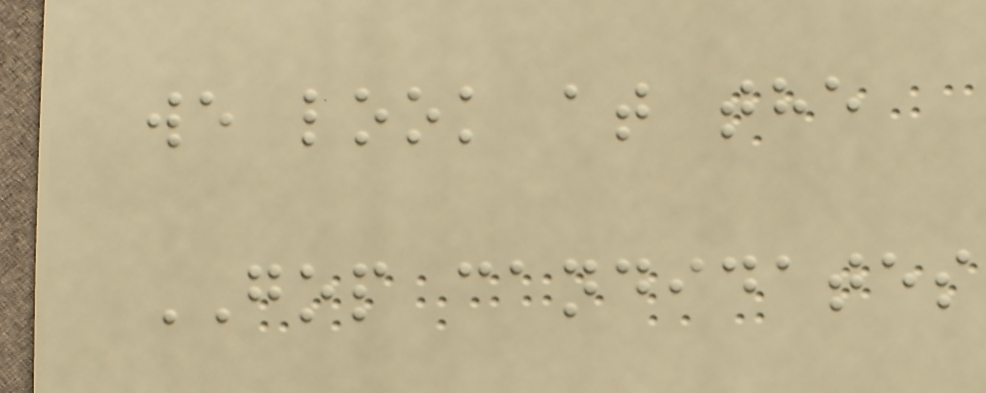we look at the
GOP candidates
